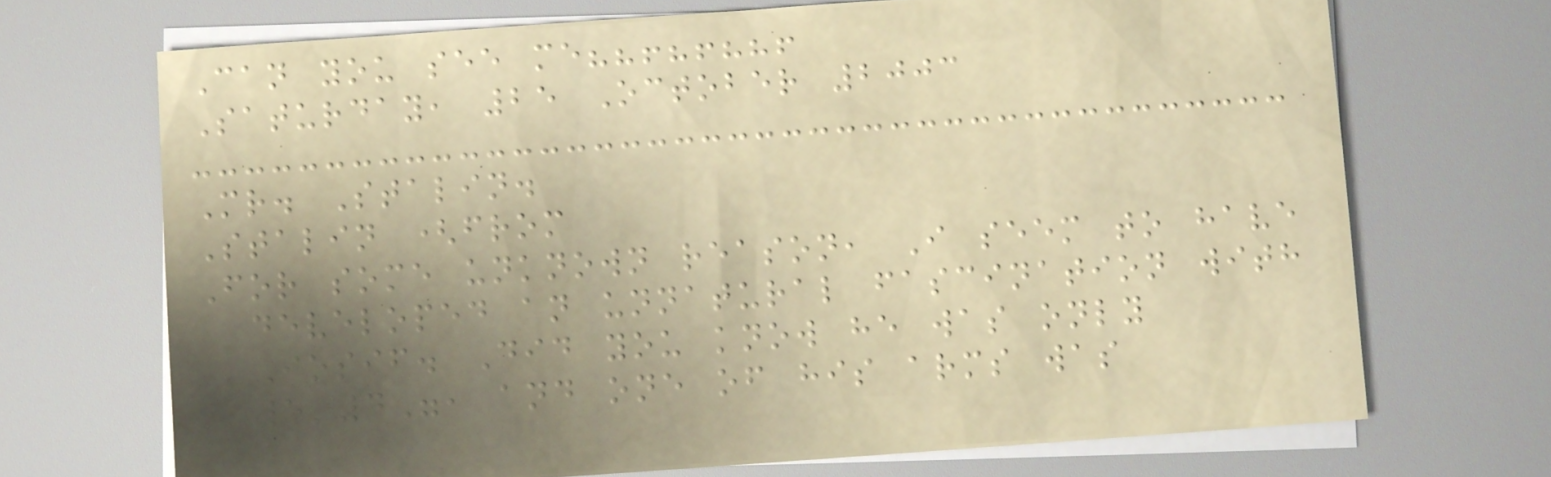Can you see me??!?!??!
Saturday, 25 October 2003
Mr. Stalin.
Stalin (from
For some unknown reason, I seem to have
developed an unnatural fascination with
Iosif. Did you know he was only
5'4", and one of his arms was
